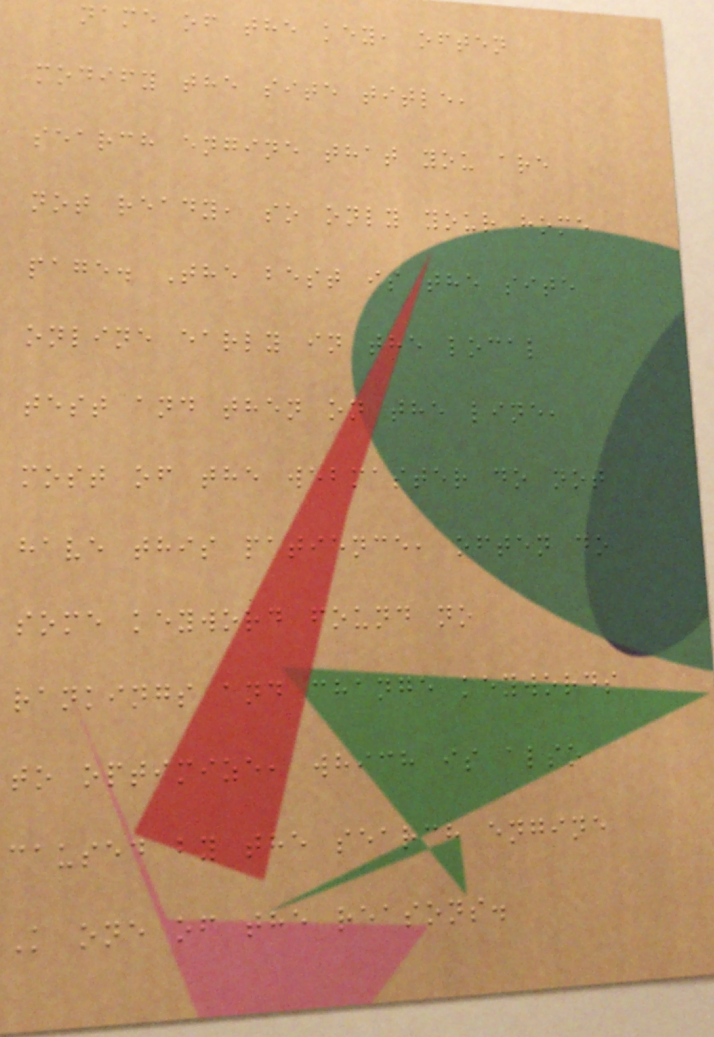name of the key, often
modify the site title,
search engine that you are
not ready, so only your home
page. The best is the site
online early in the local
test and then on the line,
most of the webmaster do not
have this patience, often do
some keyword found no
rankings and change keywords
to optimize, which is also
caused by the search engine
K one of the reasons.
